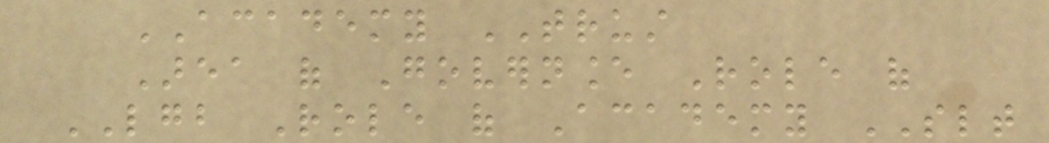ACADEMY TRUST
Area of Governance Role of
LGB Role of Academy SLT
